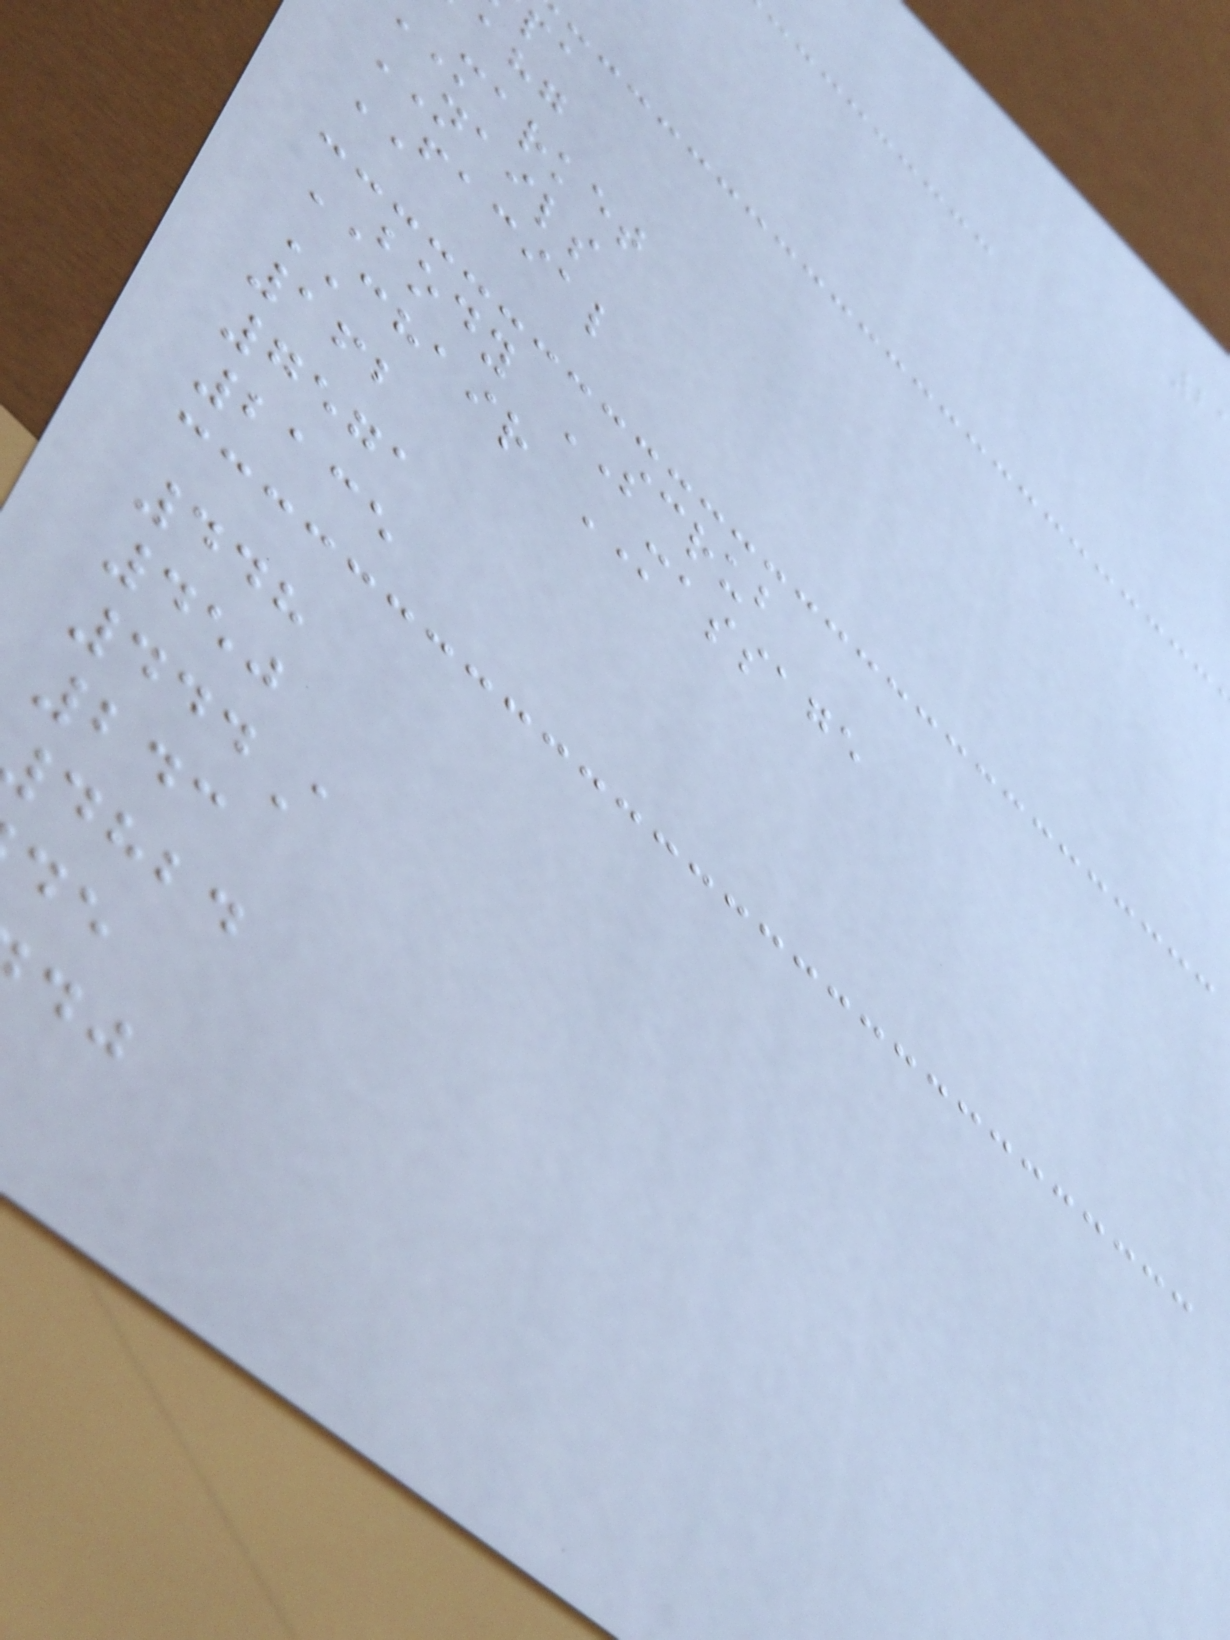market
NAILS
FACIAL
BODY SCRUB
CHAIR MASSAGE
162
7571
2135
448
450
444A
243
dhbd
